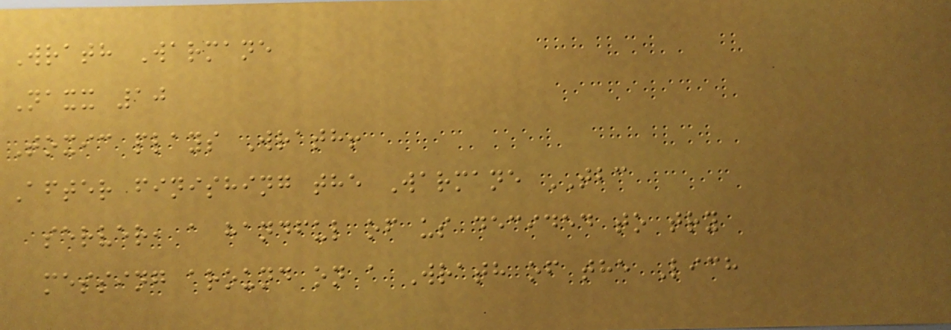Wrath Warmane
Naxx 10
Toxic plays Wrath!
After finishing the Warmane TBC
server, a handful of us decided to try
messing around on a Wrath of the Lich
